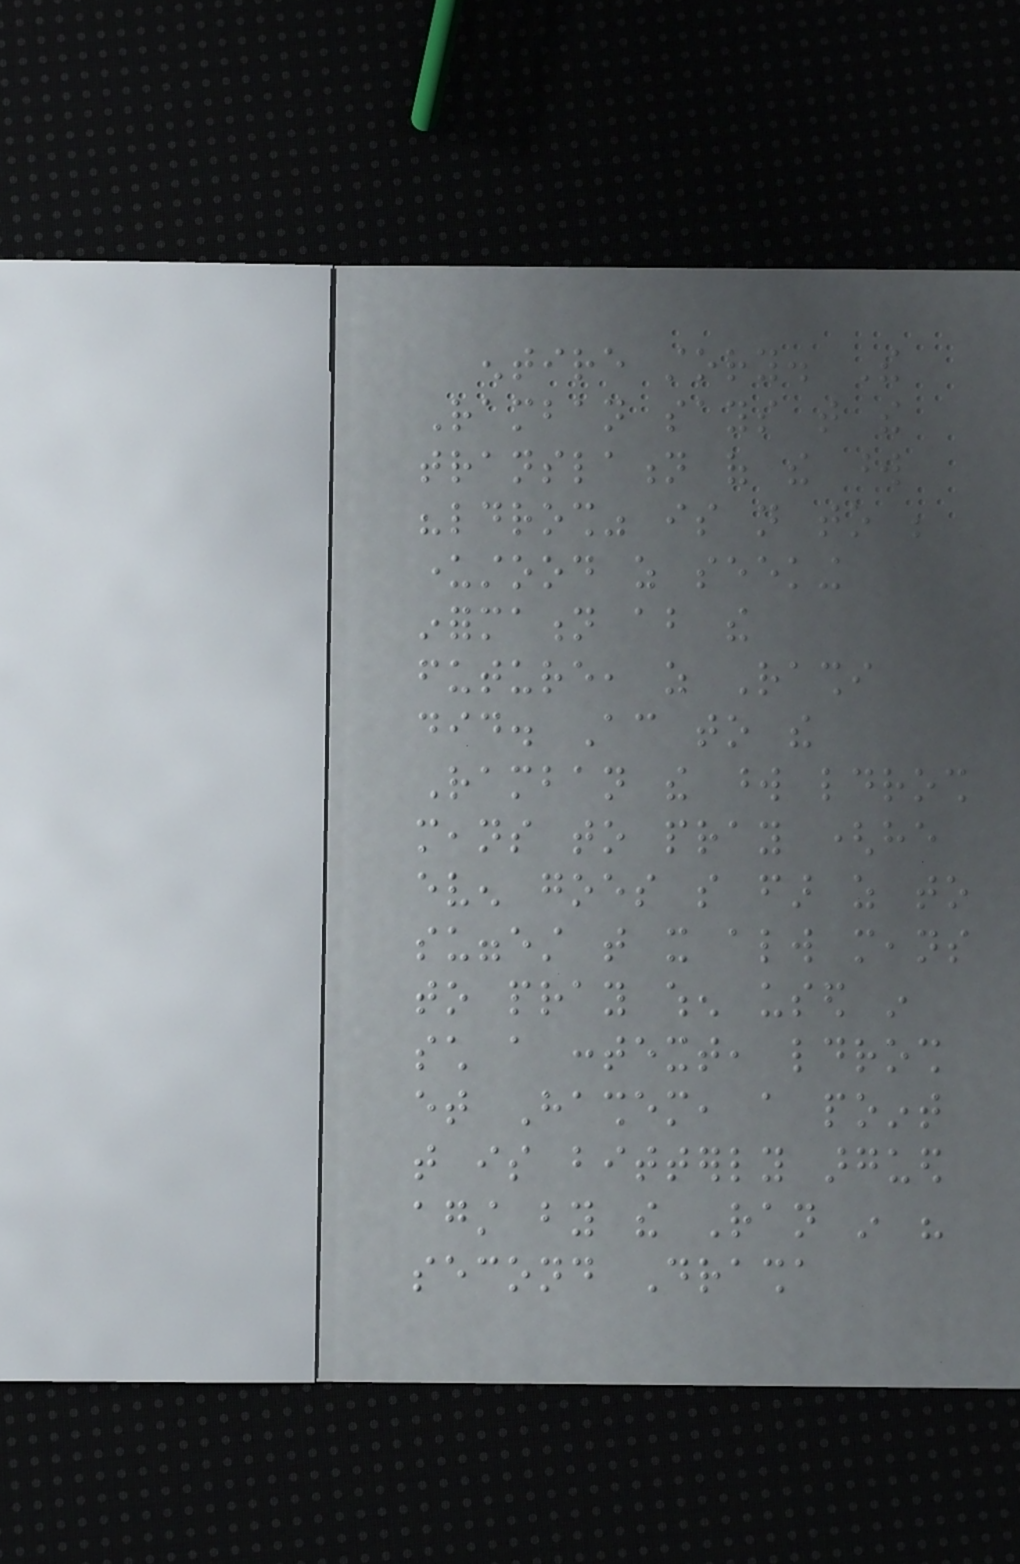entire story. The
Ramban says that the
translation of the word
"ldrosh" is not to be
understood as seeking
information about the
future, as Rashi
did. According to the
Ramban the word ldrosh
means to pray (he
even goes so far as to
suggest that it always means
to pray when used in
such a context, ldrosh
et Hashem, a point
that is bitterly argued
against by the Ran in his
second Drasha
